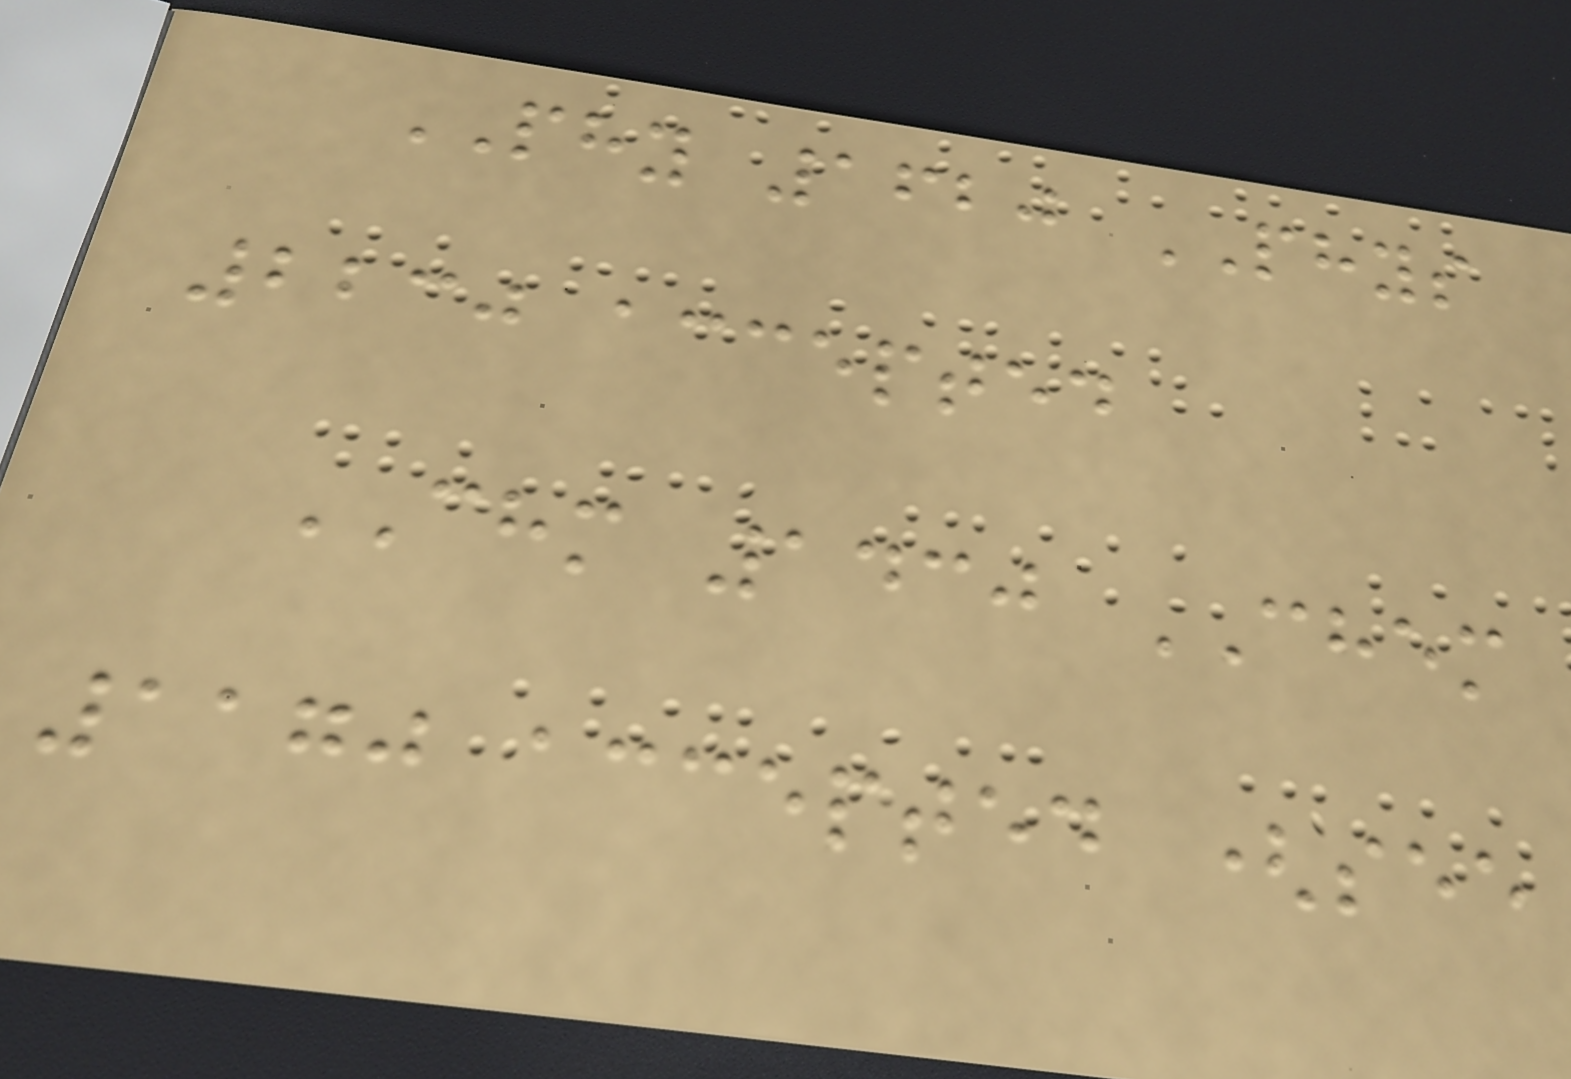PHY 1620 PHYS
2230 accepted
CHM 1430 CHEM
1170 accepted (see
